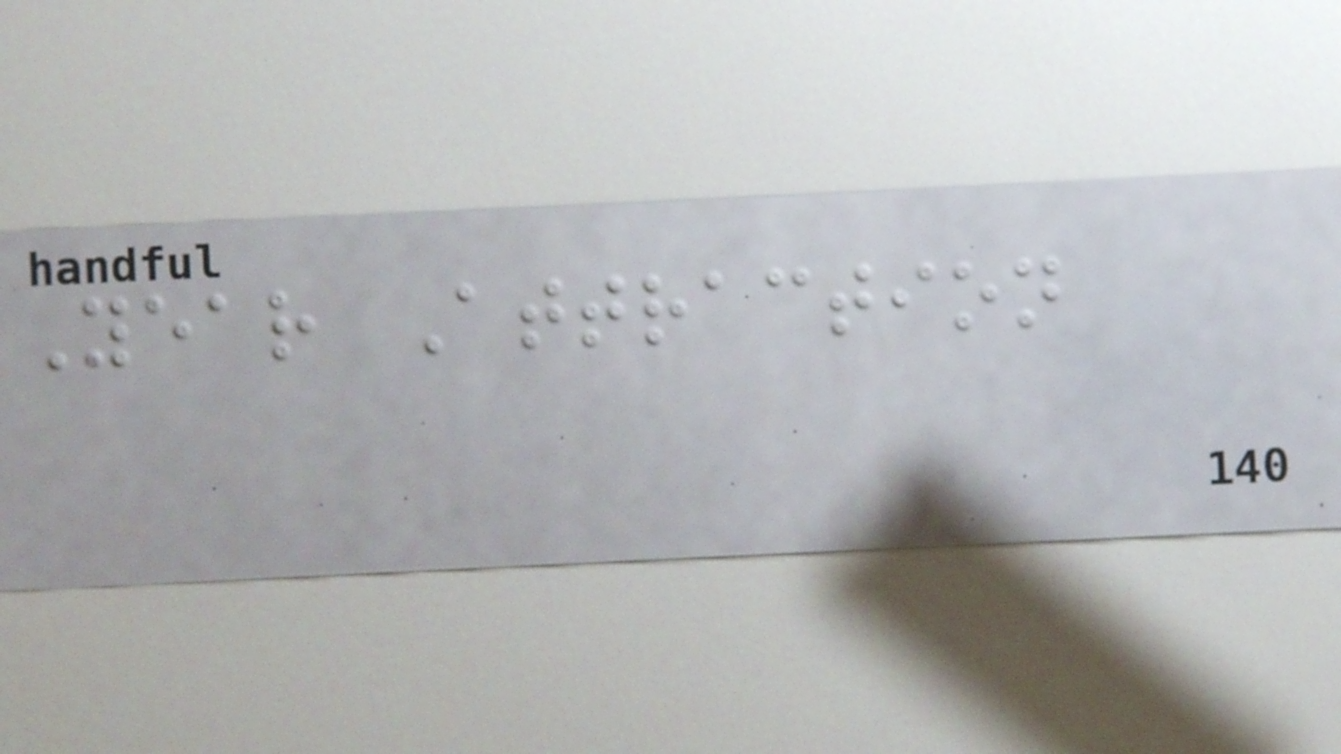Year Attraction
